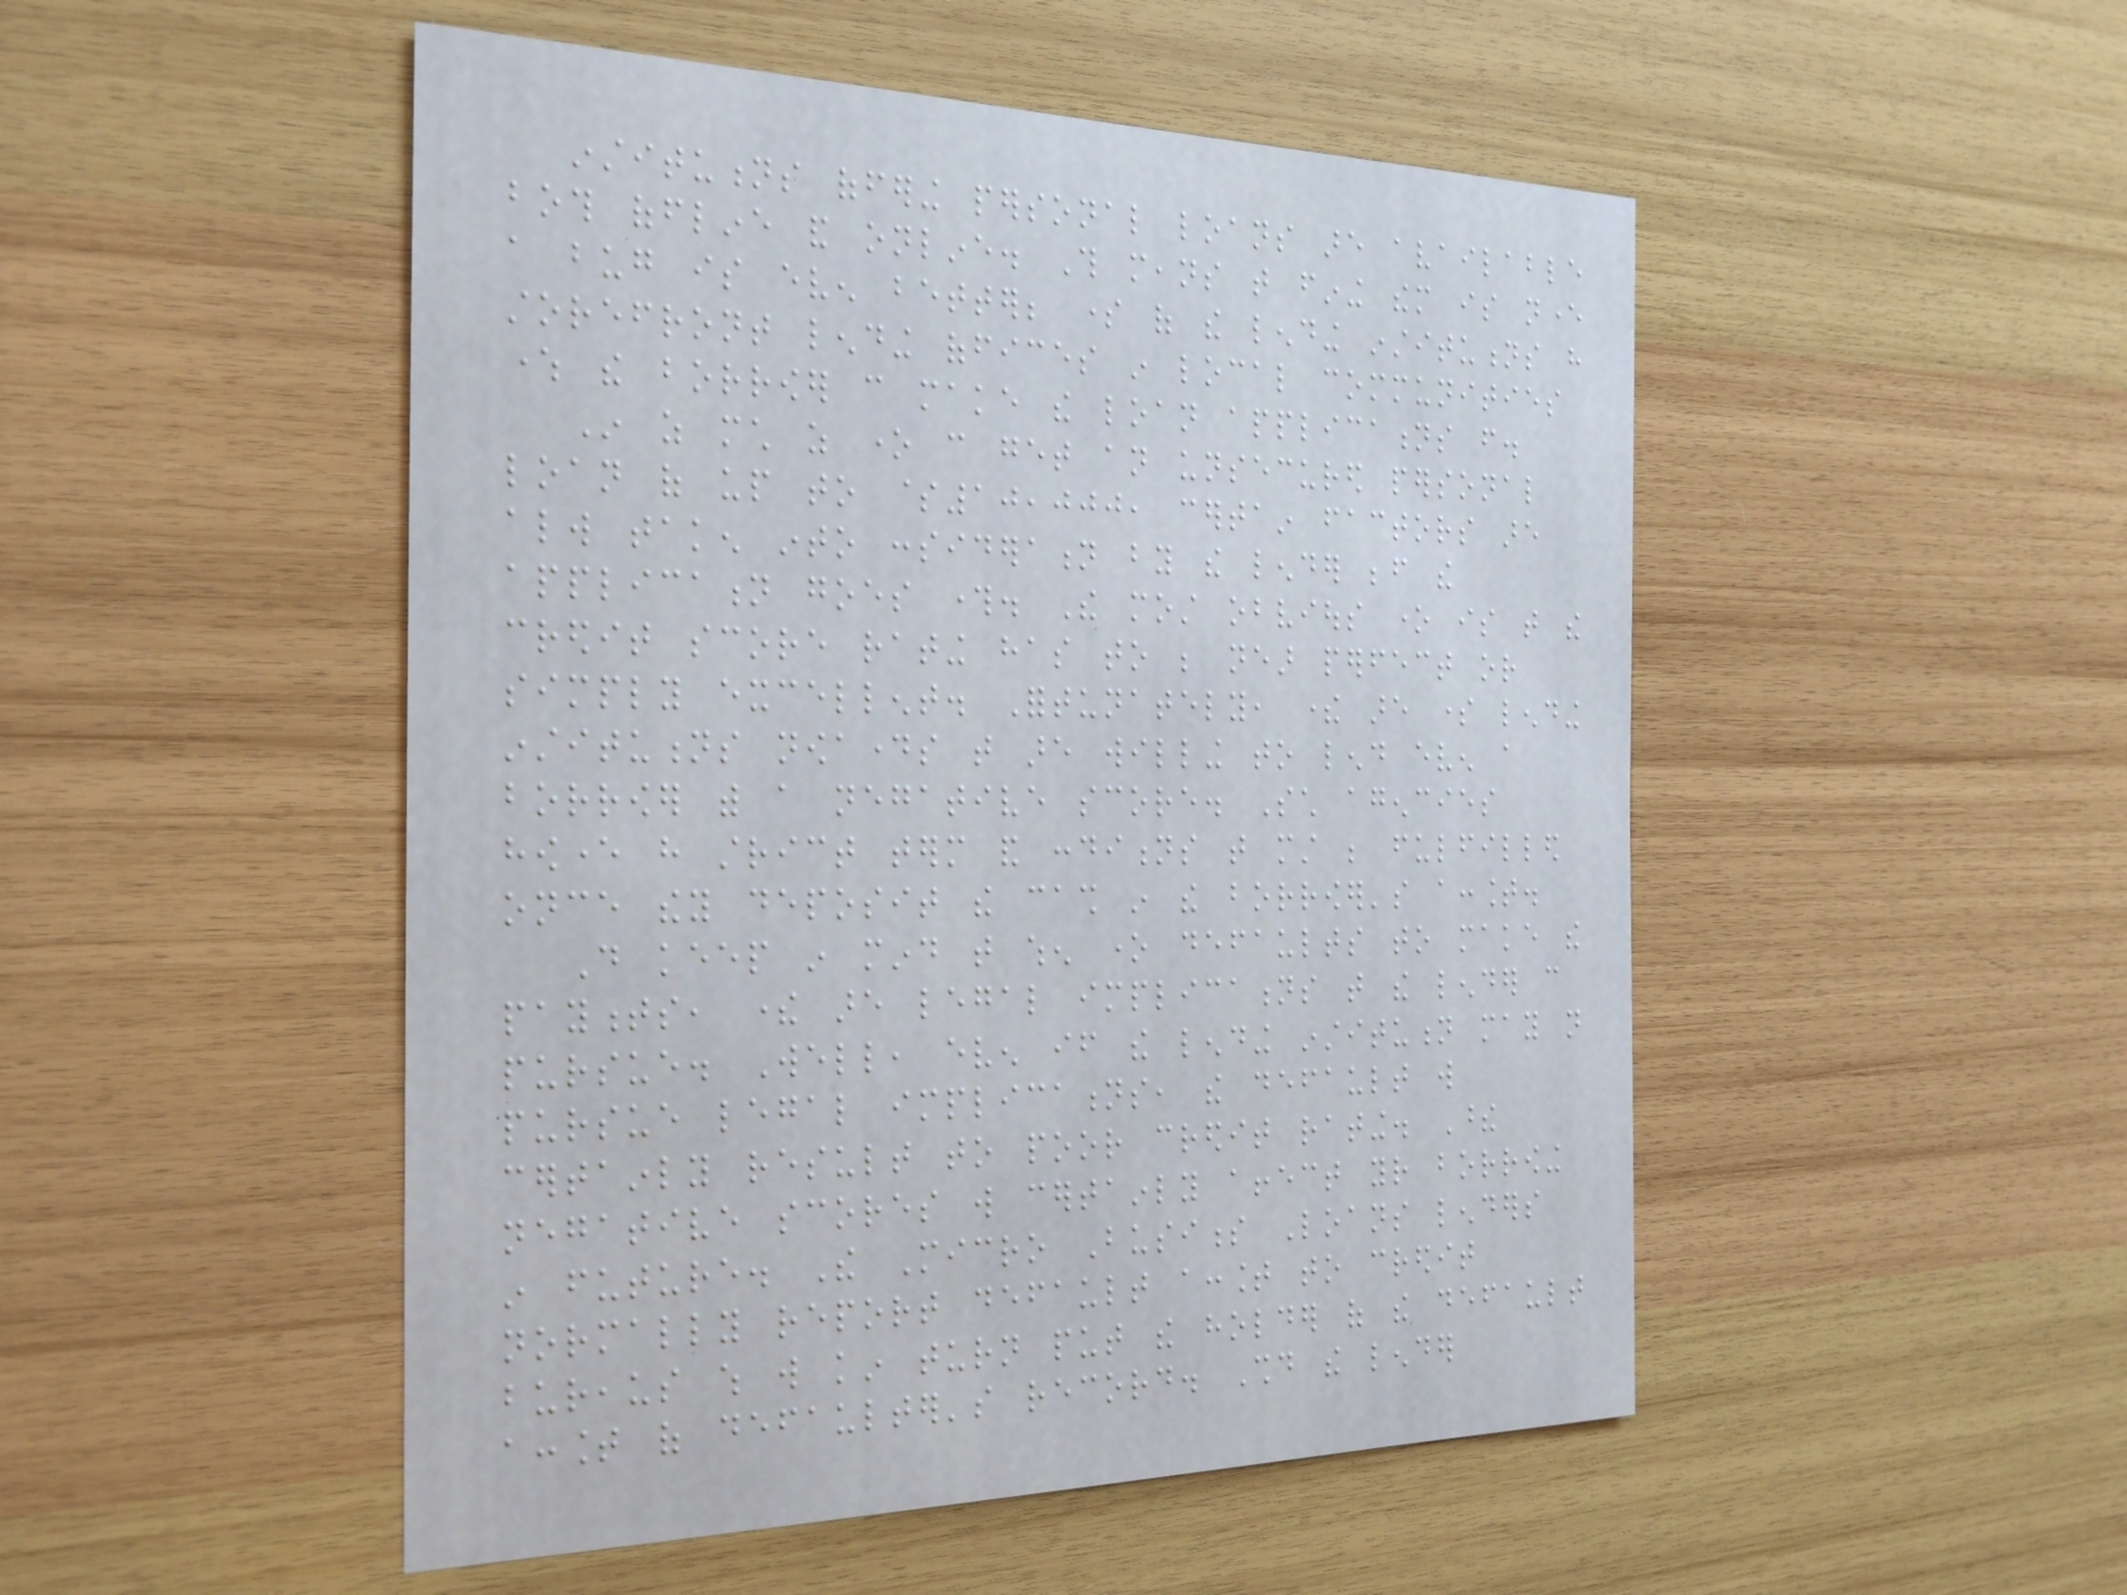institutions offering personal loans are available
both offline and online. This means that fining them is never
a bug is even better; some of the lending institutions have
storefront lending offices in local communities
where the borrower can make the loan applications from.
In as much as one can get an unsecured personal
loan of up to $10,000, certain factors are
always taken into consideration by the lender before the
application goes through. The most obvious one is that the
credit score rating has to be near perfect or
simply excellent. Fortunately, there are some lending
institutions nowadays that are willing to lend even a
borrower with a negative score. Such agencies
however have strict term and conditions that must be fulfilled
once they deposit the cash in the borrower's account.
Do keep in mind that when one defaults to make the
payments, there are legal implications that the lender can
pursue. Well, even if the lending institution may not
pursue legal implications, the default will
certainly result to poor credit rating. These
negative scores will certainly affect your borrowing
in future. The Micro Business Loans lenders
normally report default account to credit
bureaus which will kin turn put the holder of the default
account of defaulter's record. Should the lender
